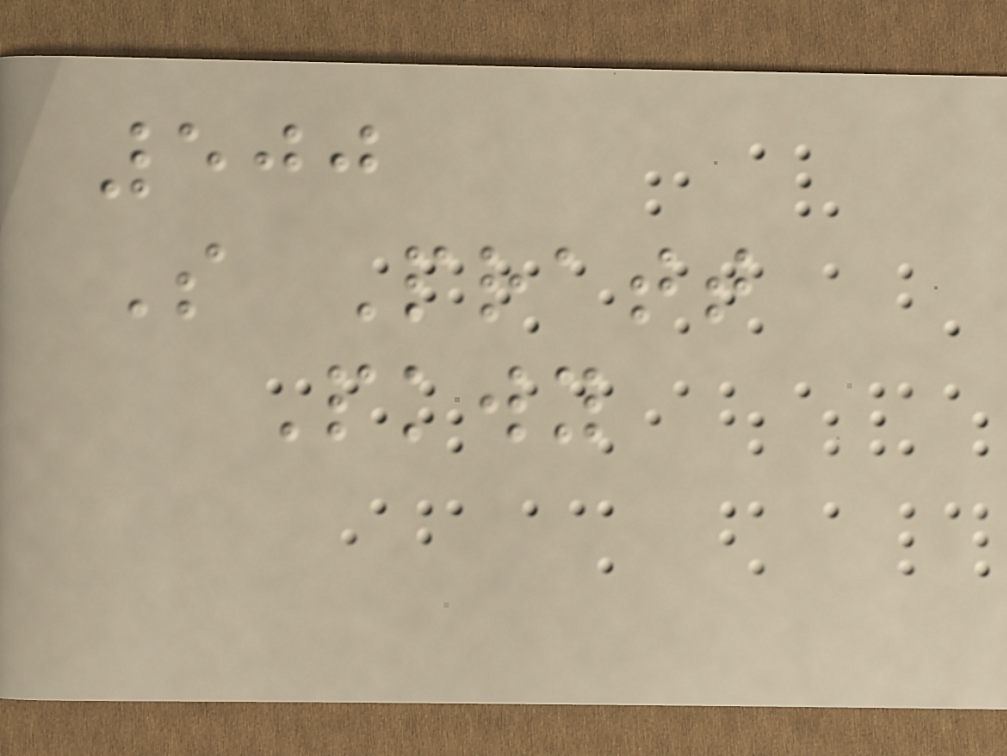500
S Pratt
Pkwy
